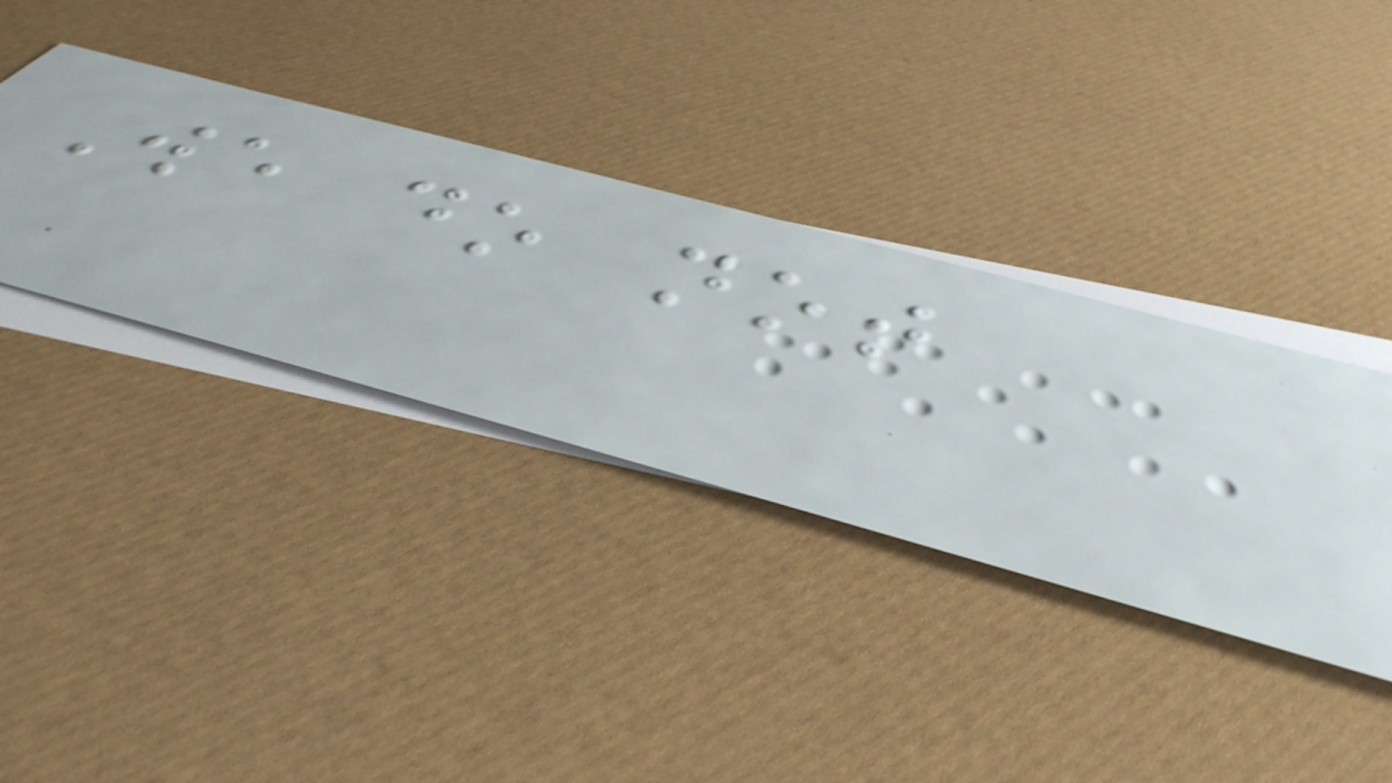We do not
